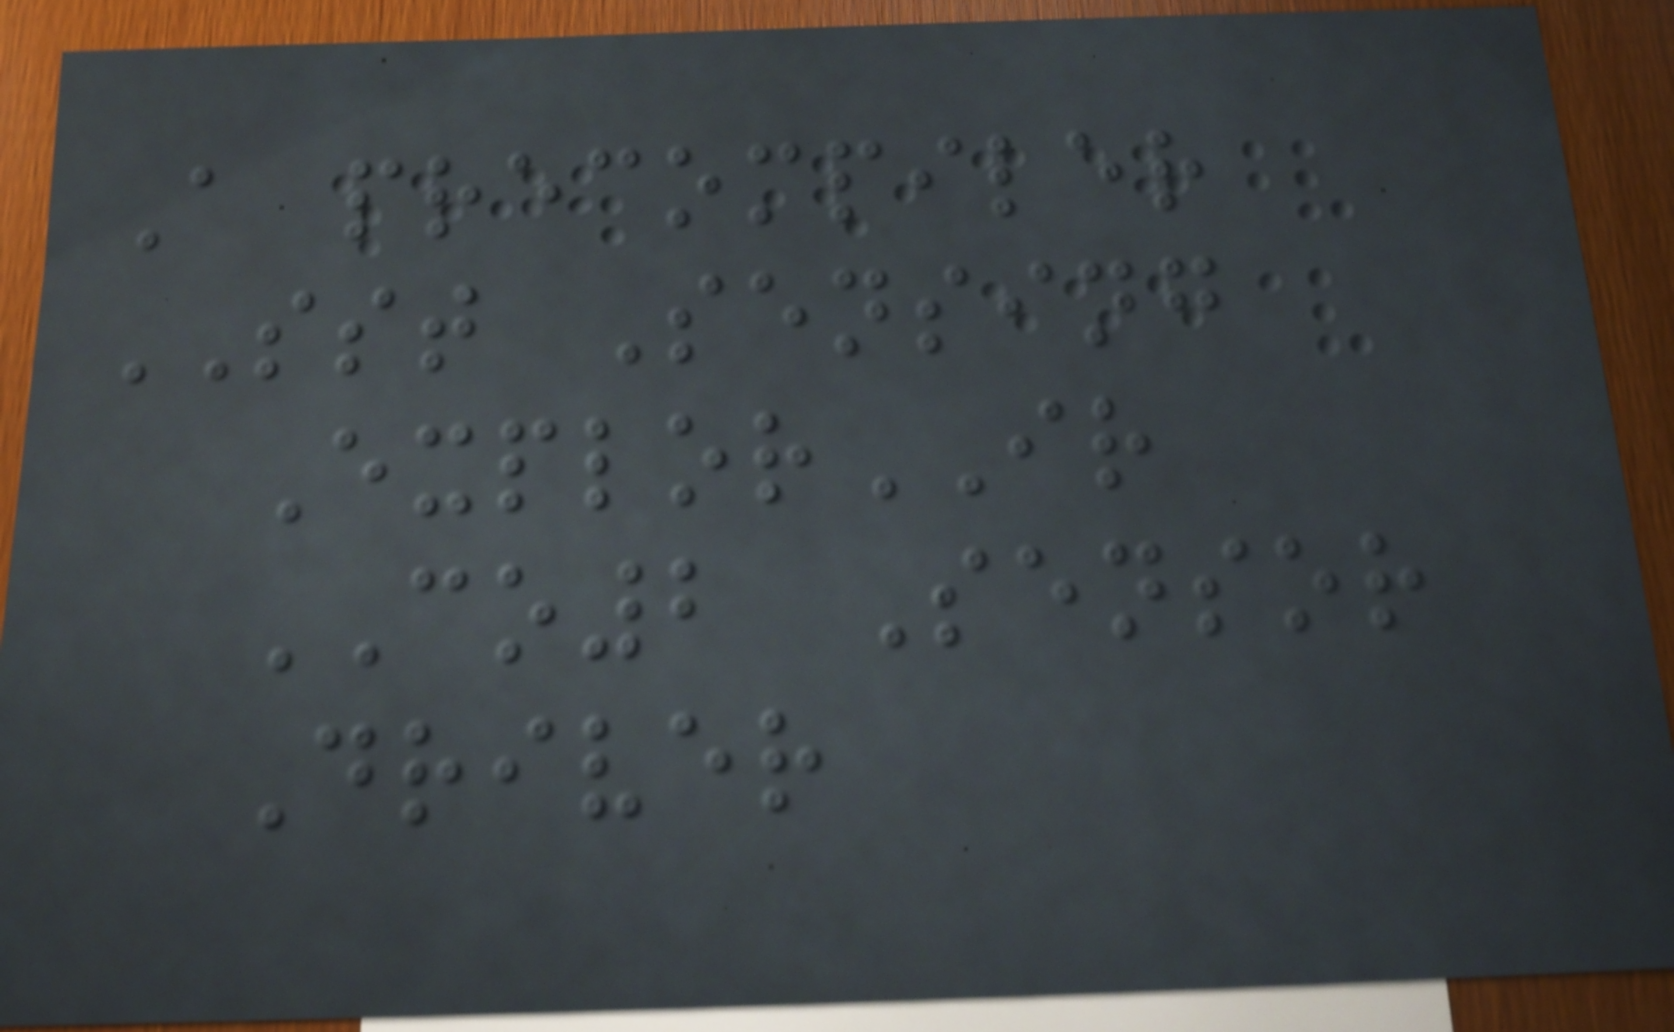A precompiler
SST Sensing
ExplorIR
CO2 Sensor
Driver
